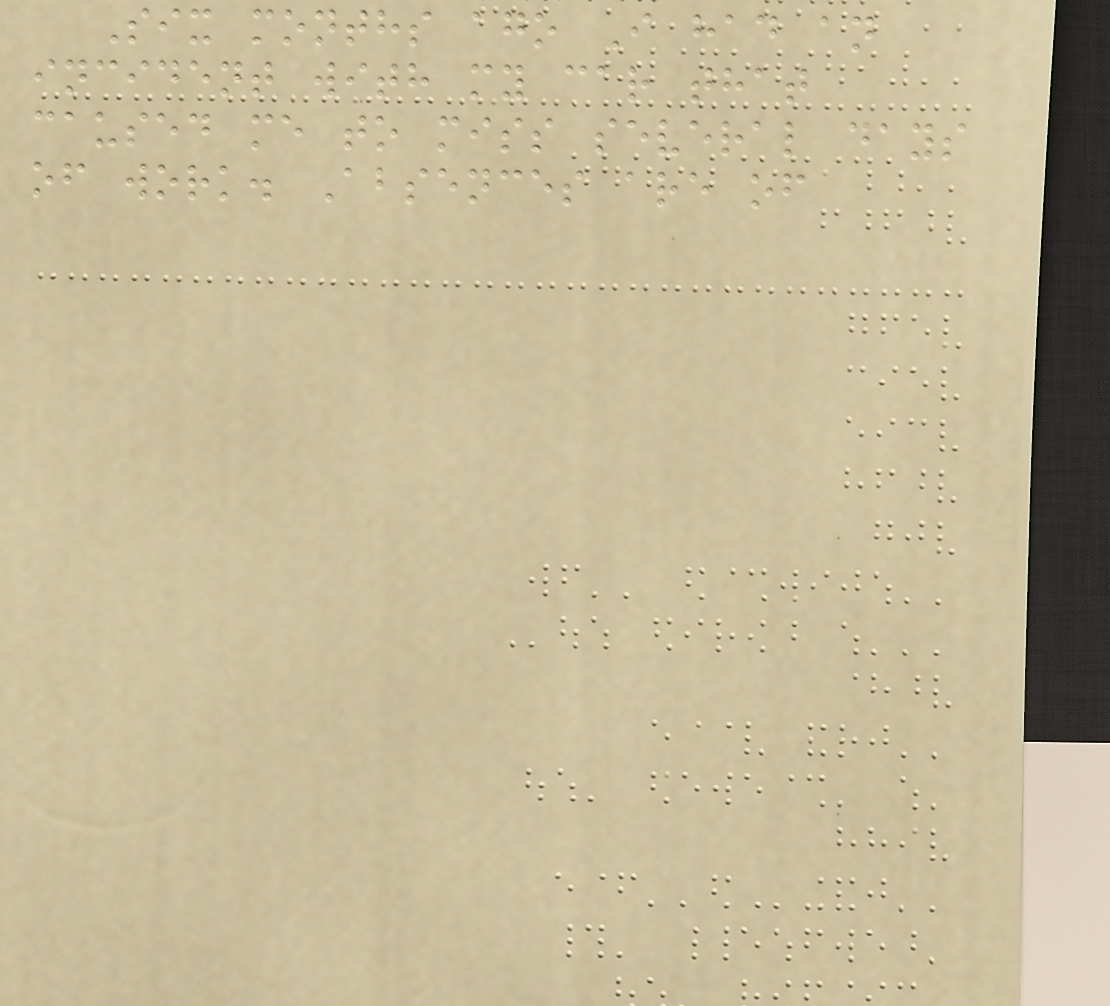Six months ago I had an
incident with my car that
caused me to miss several days
of work. Absences are of
